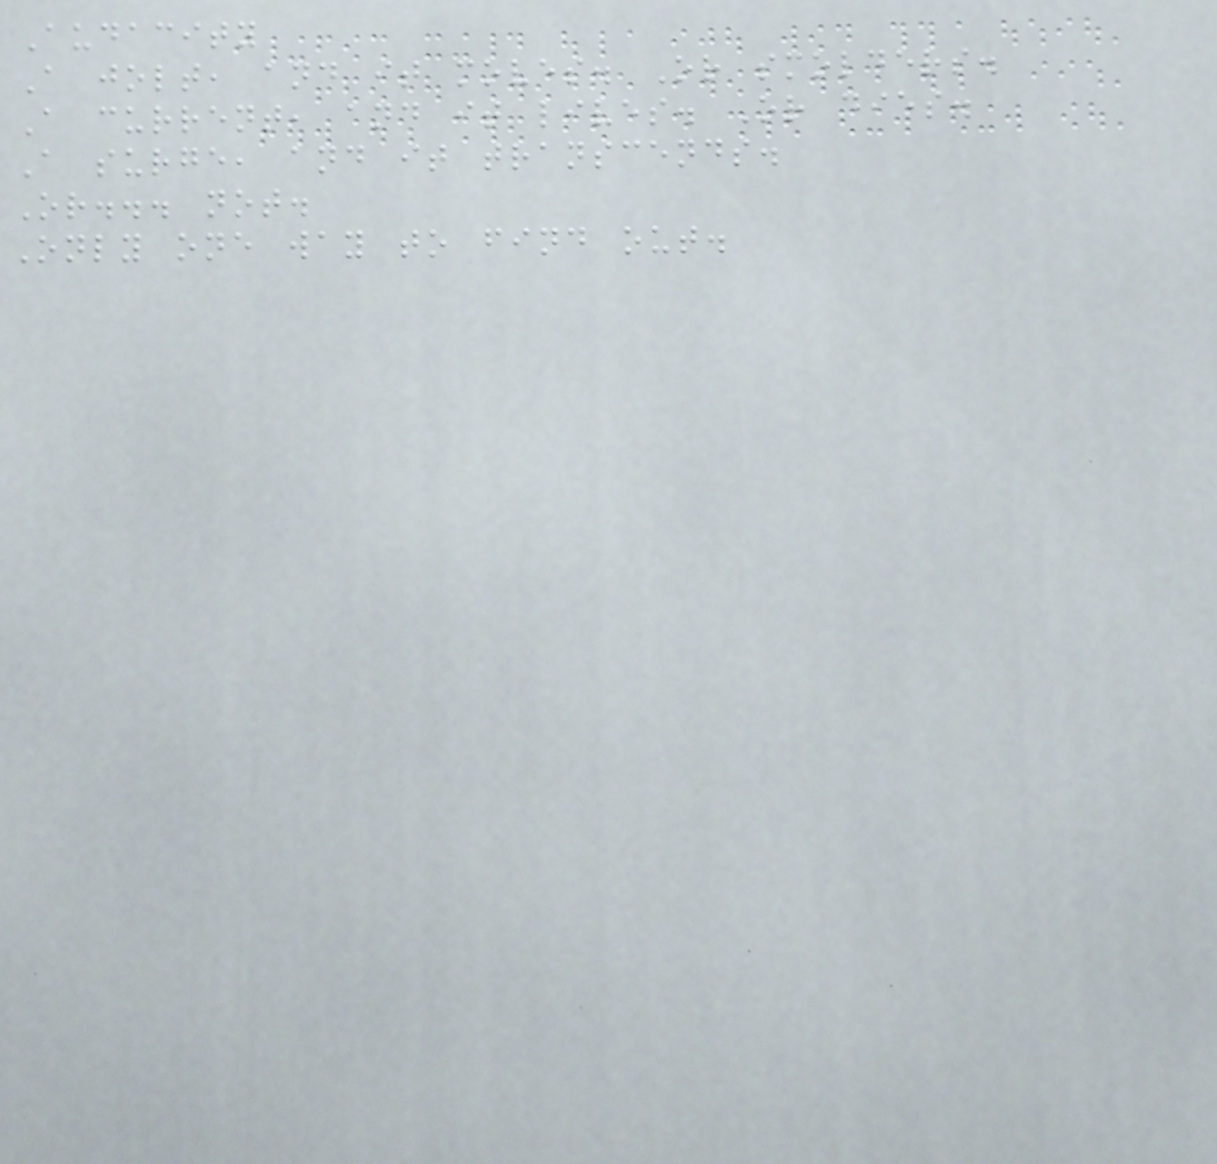Audacity
A jolt, and it moves. Or smolders.
A current, and it lives. Or dies.
A surge, and it transcends.
Or... not.
Only one way to find out.
